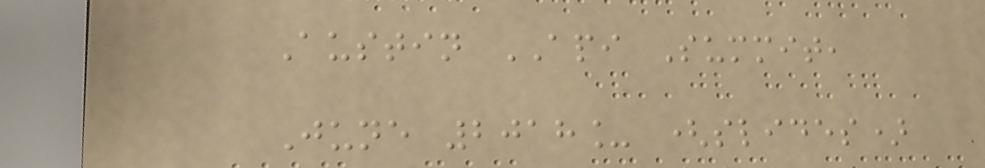Austin API Summit,
June 2018_ (slides)
